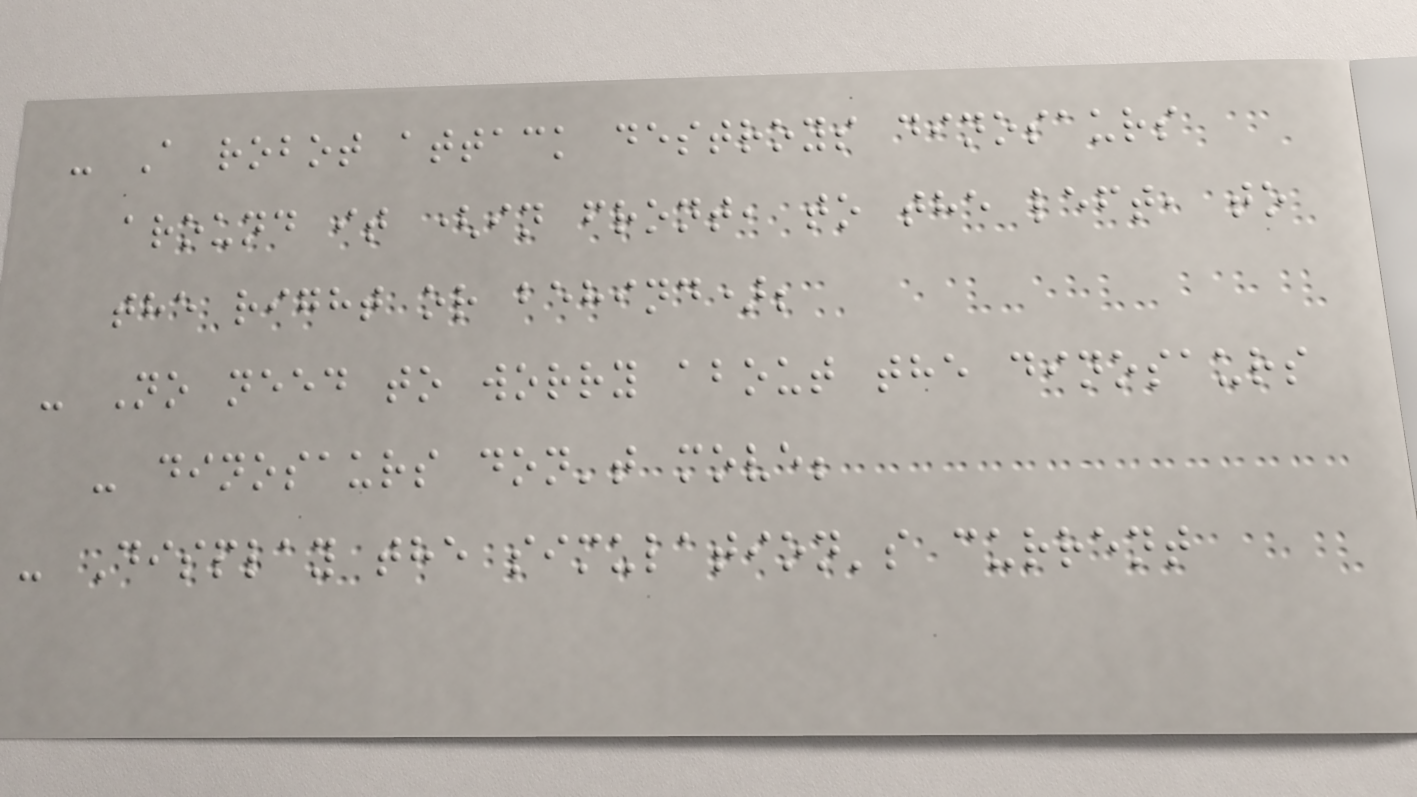- A robot attack destroys dinosaurs
around it (in front, to the left, to
the right or behind);
- No need to worry about the dinosaurs
- dinosaurs don't move;
- Display the simulation's current
